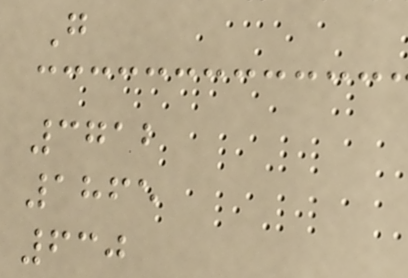G
3712
1865
630
